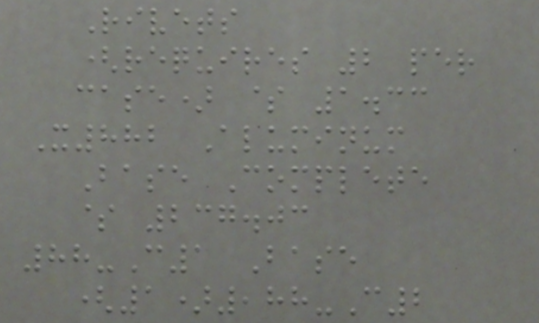Rivets
(requires 2 per
case) $ 1.33
X882 Aluminum
Base Complete
$ 237.03
88-C1 Base
(1),88-C2
